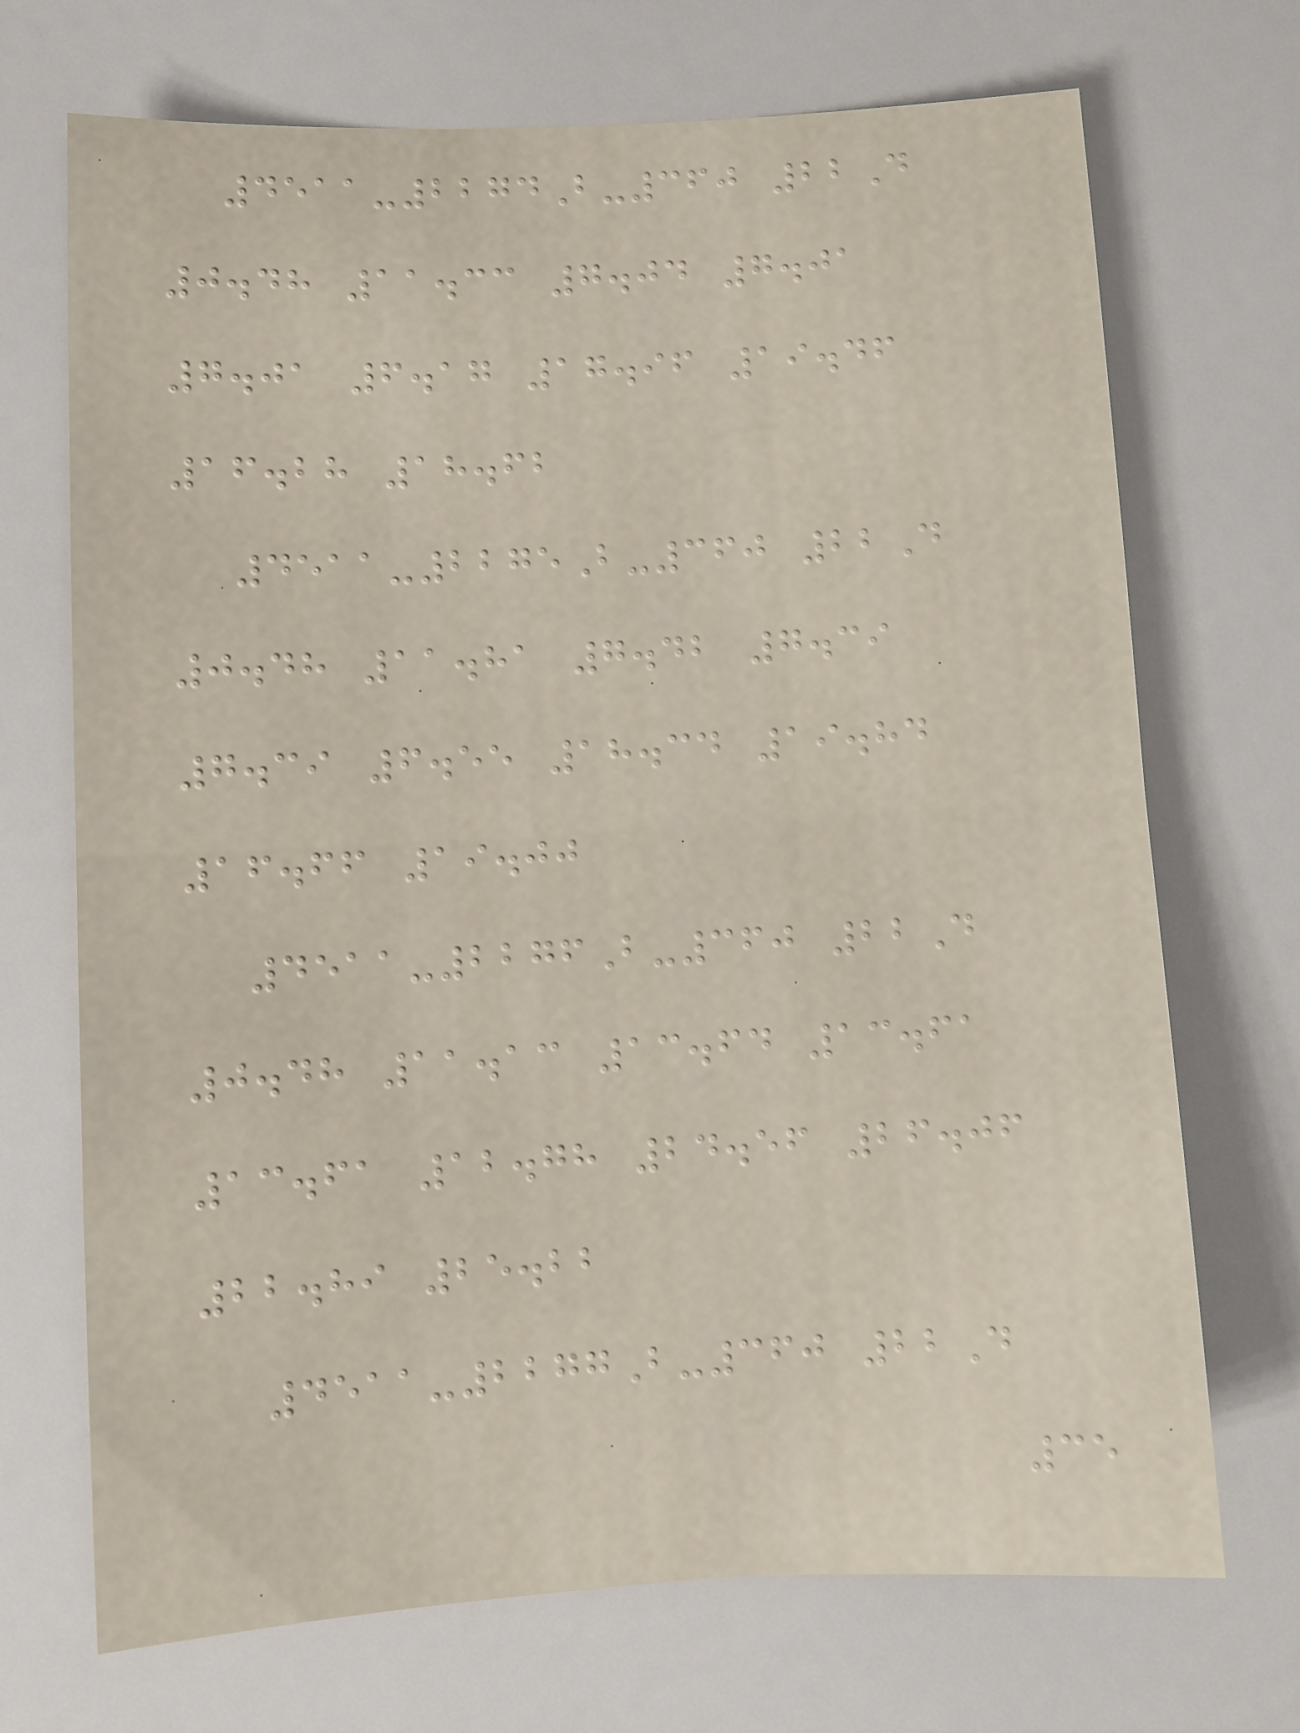4511-2274B-360 22D
0.48 11.33 7.04 7.01
7.01 6.17 17.96 19.46
16.28 18.62
4511-2275B-360 22D
0.48 11.81 7.42 7.39
7.39 6.55 18.34 19.84
16.66 19.00
4511-2276B-360 22D
0.48 11.13 13.64 13.61
13.61 12.78 24.56 26.06
22.89 25.22
4511-2277B-360 22D
35
